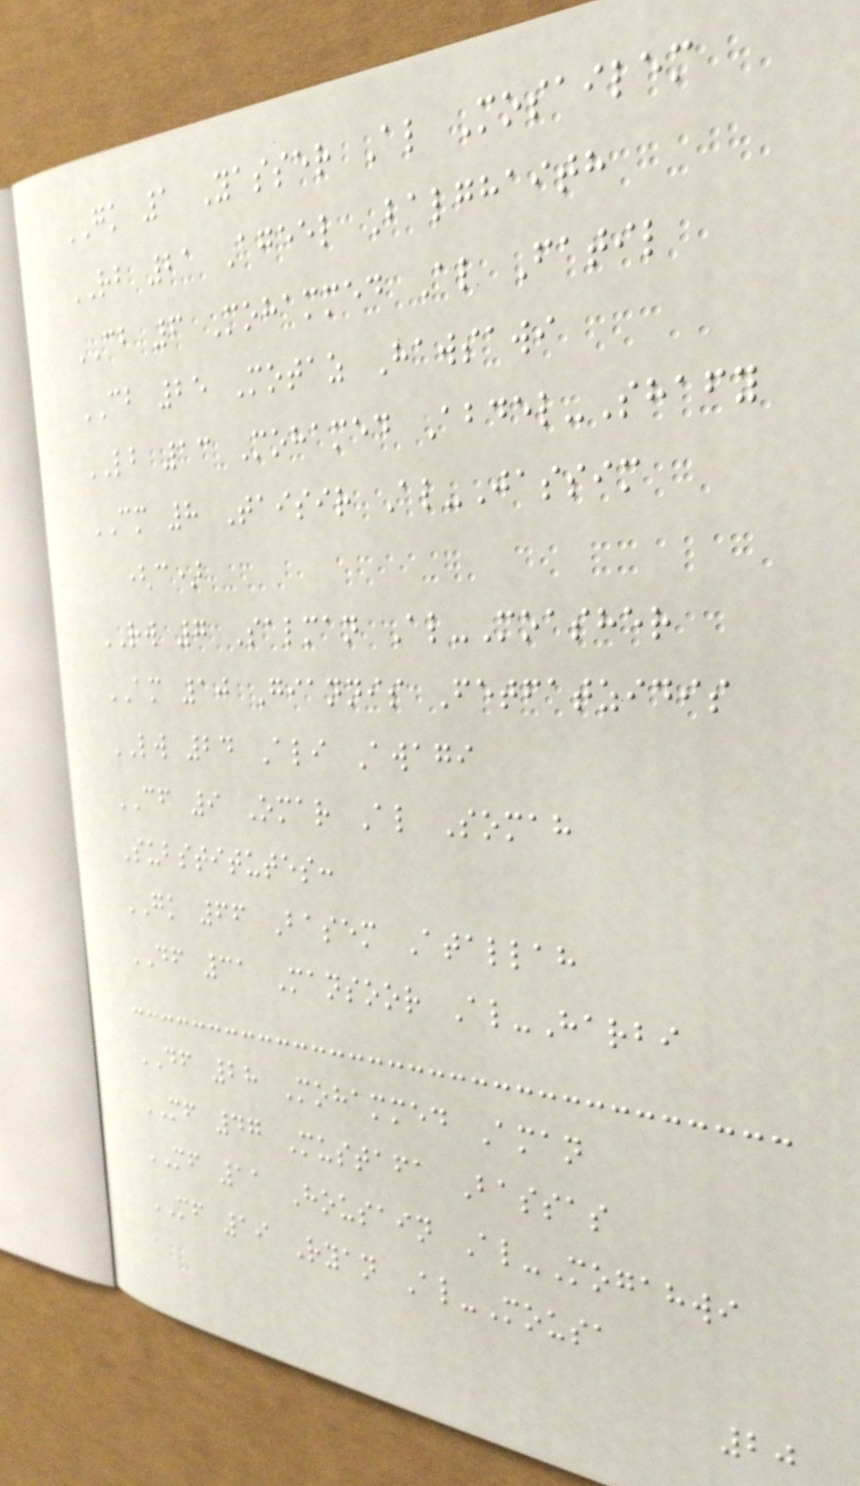GK 1 Yasser Al Mosailem
RB 21 Ageel Balghaith
CB 6 Mohammed Al Fatil
CB 25 Motaz Hawsawi
LB 13 Mohamed Abdel-Shafy
CM 8 Taisir Al-Jassim
(c)
RW 7 Salman Al-Moasher
AM 10 Giannis Fetfatzidis
LW 24 Ali Awagi
CF 9 Omar Al Somah
Substitutes:
GK 66 Basem Atallah
DF 31 Mansoor Al-Harbi
DF 28 Mohammed Aman
MF 47 Mustafa Bassas
MF 11 Housain Al-Mogahwi
MF 19 Ryan Al-Mousa
20
